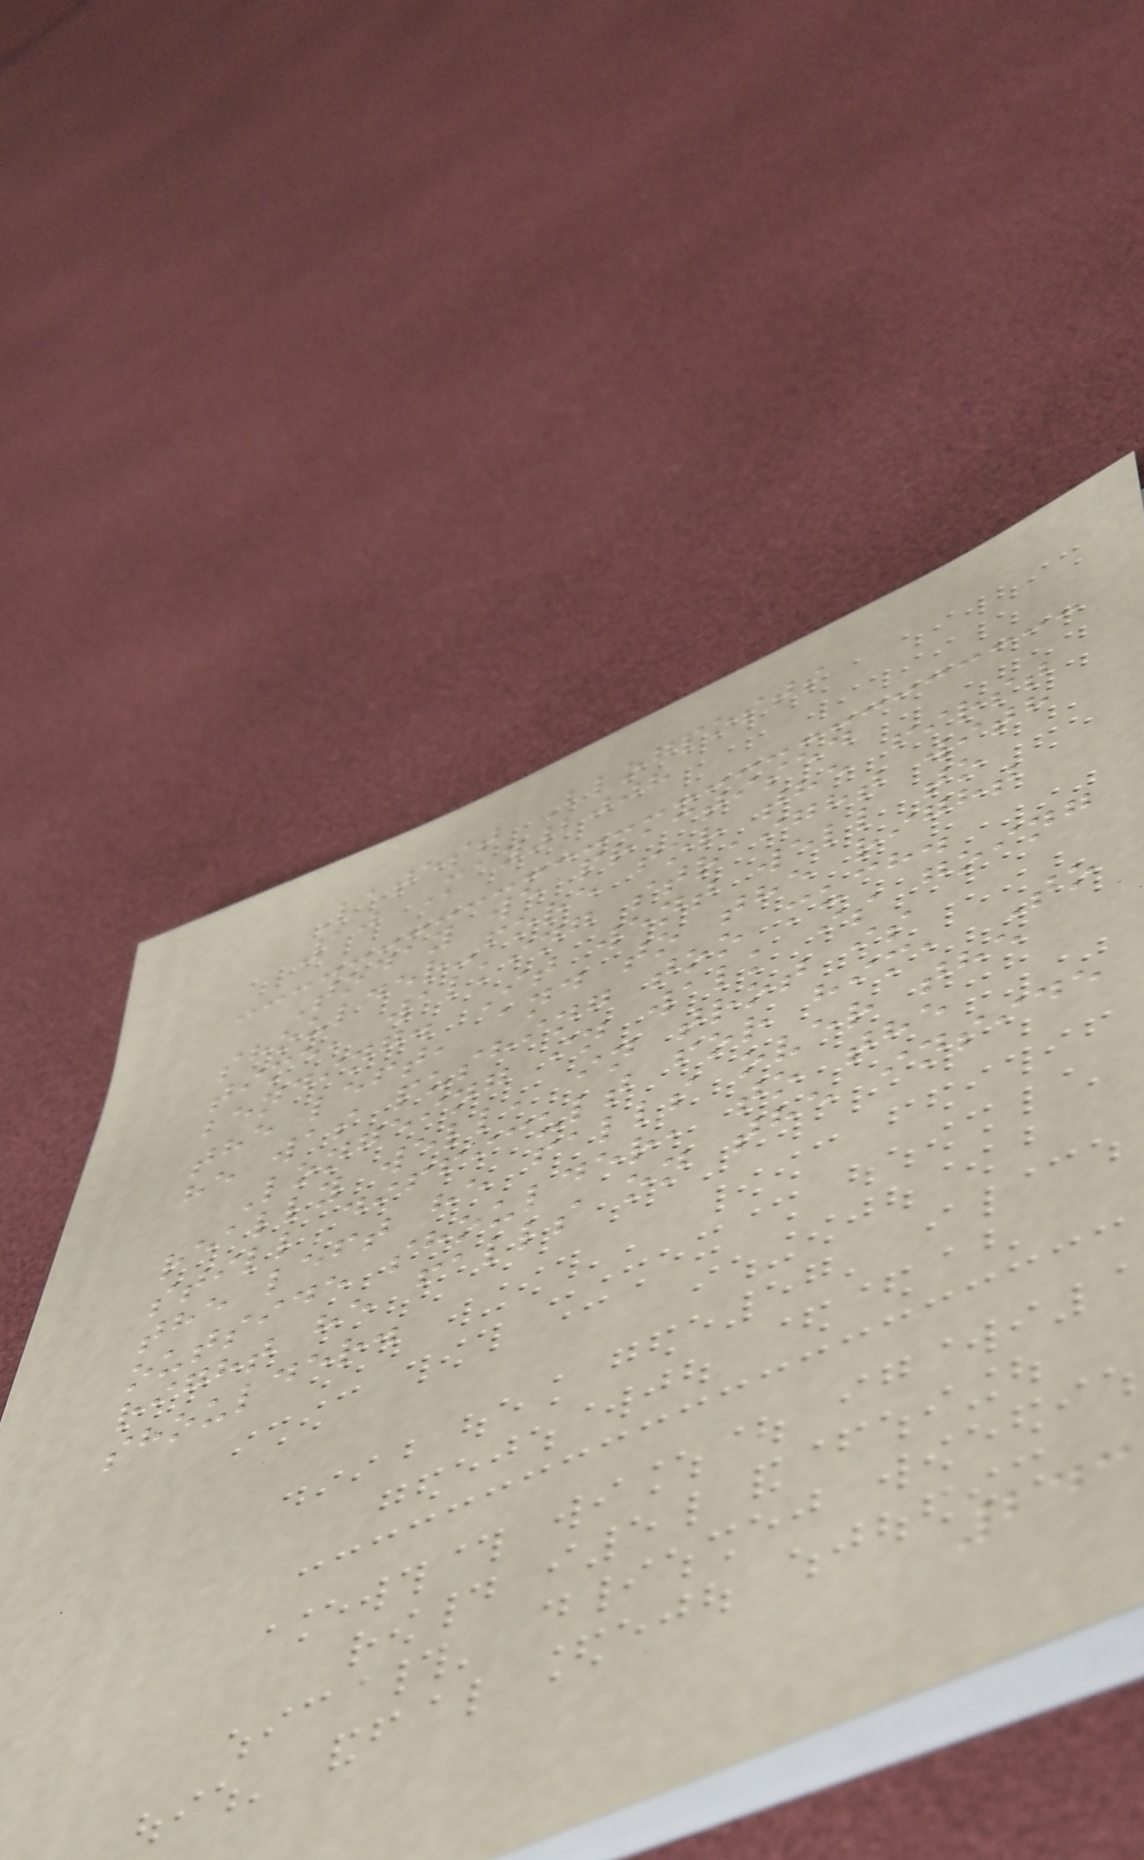Latest Blogposts
10 May2008
Today we practised
shoulder-fore for the first
time, walking straight with
bending. It went well to
the left, and to the right
he was pushing too much.
Longeing in walk is going
really well, in trot is
still difficult for him, To
the left he falls over the
outside shoulder, to the
right he falls on the inside
shoulder.
243
